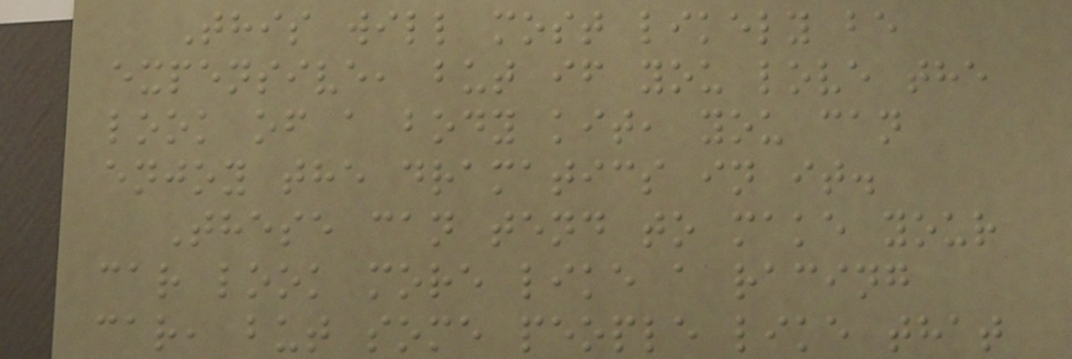This will most likely be
expensive, but if you love the
look of a body kit, you can
enjoy the dramatics in it.
These can tend to make your
car look more like a racing
car, but some people like that
